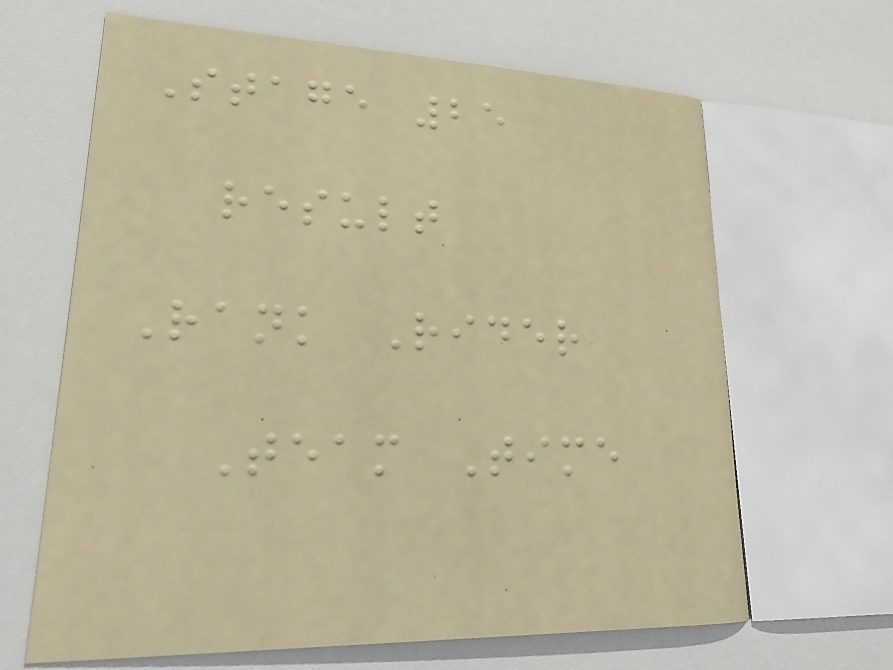Stage 25
result
Rank Rider
Team Time
